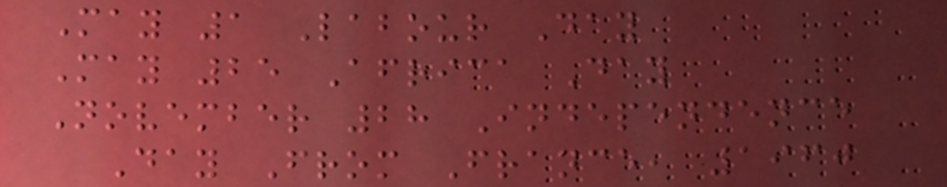May 1 Labour Day
May 25 Africa Day
November 28 Independence
Day From France, 1960
